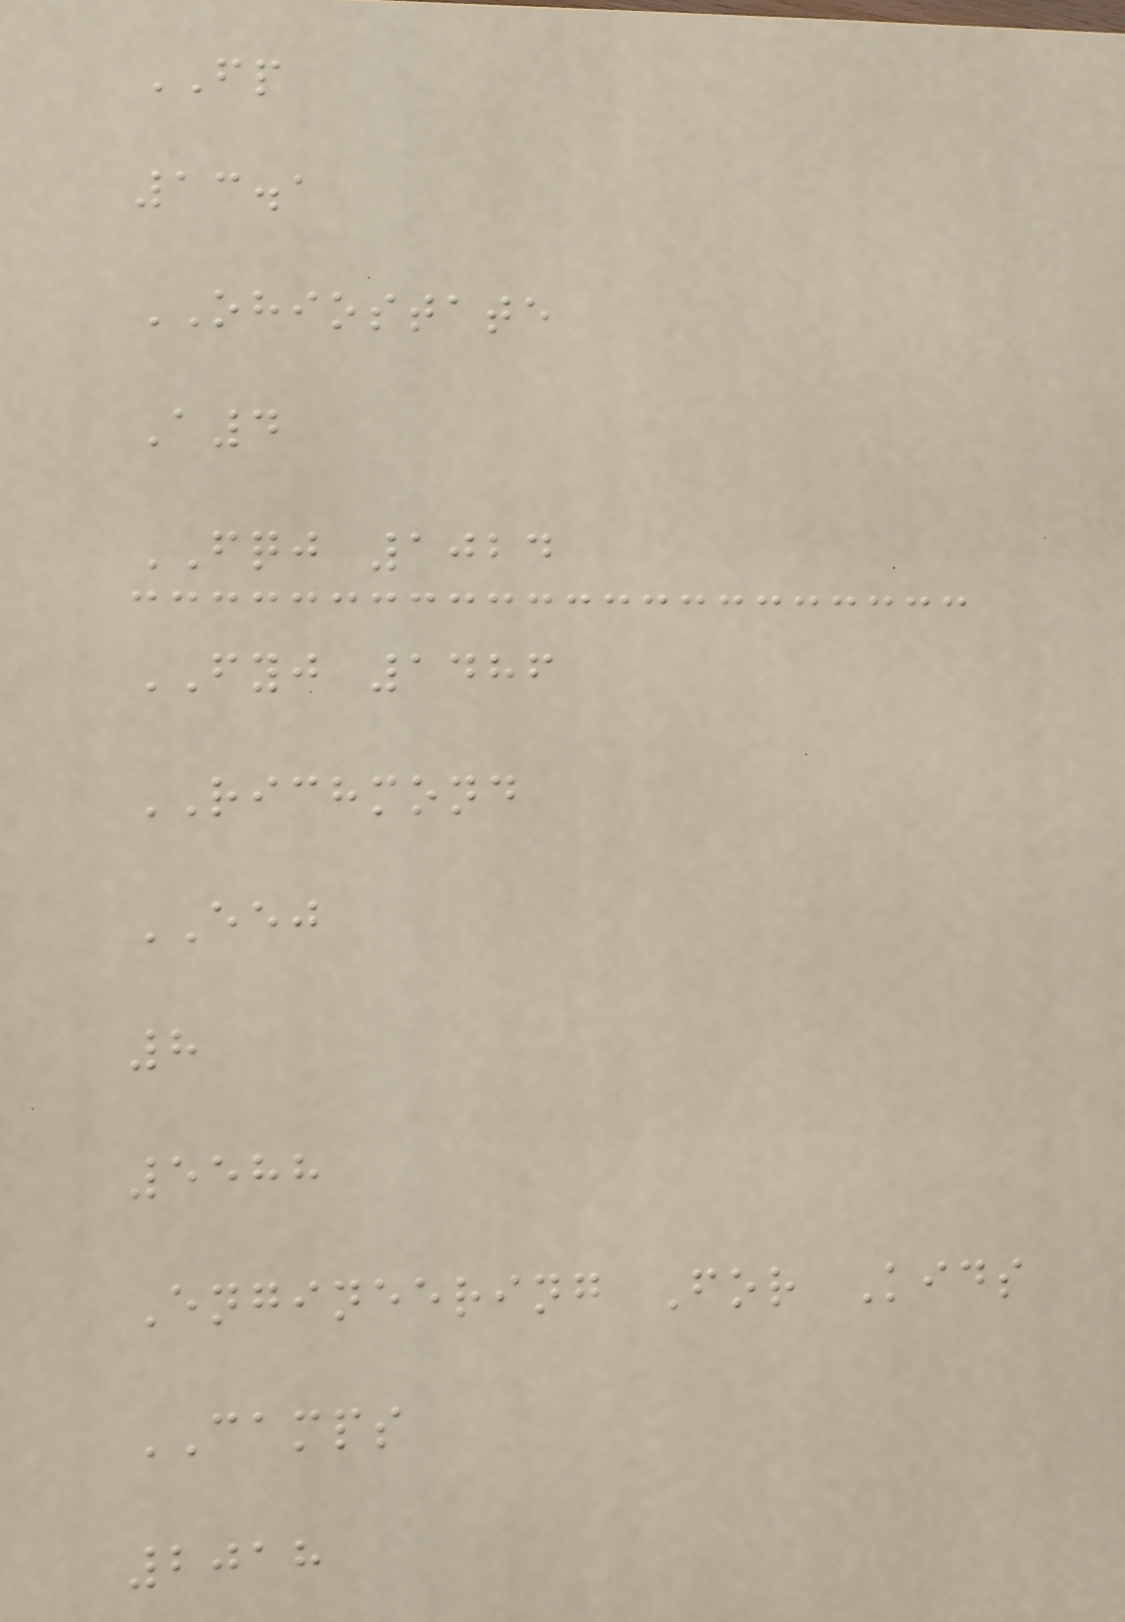FP
13.1
OHIOSTATE
A4
FQJ 1024
FYJ 1486
RICHMOND
EEJ
8
5588
Engineering For Kids
CAMPS
2018
